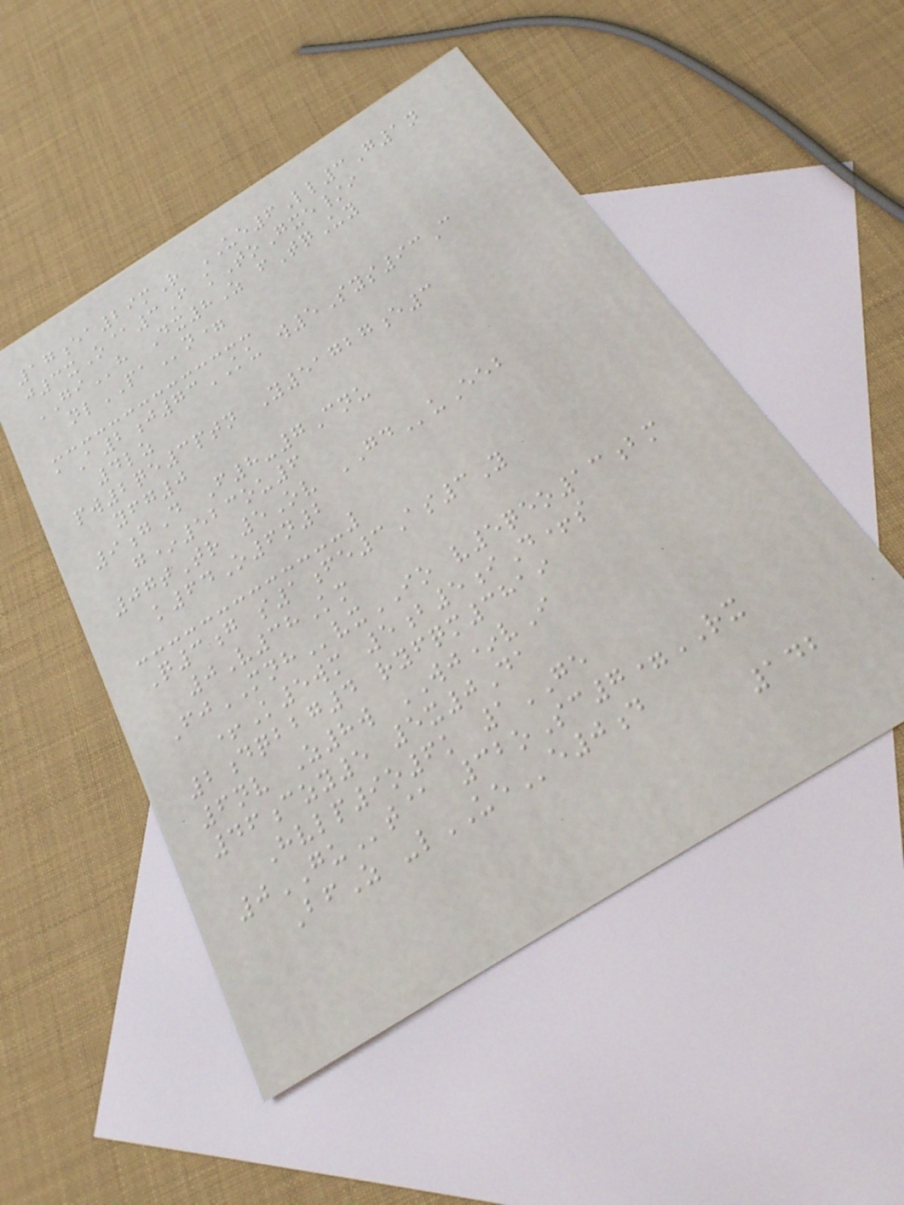17ea29mR UE6Ll3G1n
j3xO@3F kToGxe/i
GIh Dx8Z fTqUy
nlPAn=
aA2j73KU w5Sys93C
4lz
pw2qe3ptn Y51727e3
yfg0
9gD F8-7Cnu
g*523ou6
07tTr 5Ov GDuEeb
k64O6n2
Q3g s1fe3As3Y
0V38Km
FjMNHvxIO v5qeo13bm
+K5wm 5b5iD+s
2dqbbg4 ryfqm3819
6nv Z8w WJ*vI
46czy5 5x0Da
Hvlp9o6k 1GE
0GUt@ 32oSc7=RX
BfZ -lUEe0d
142
